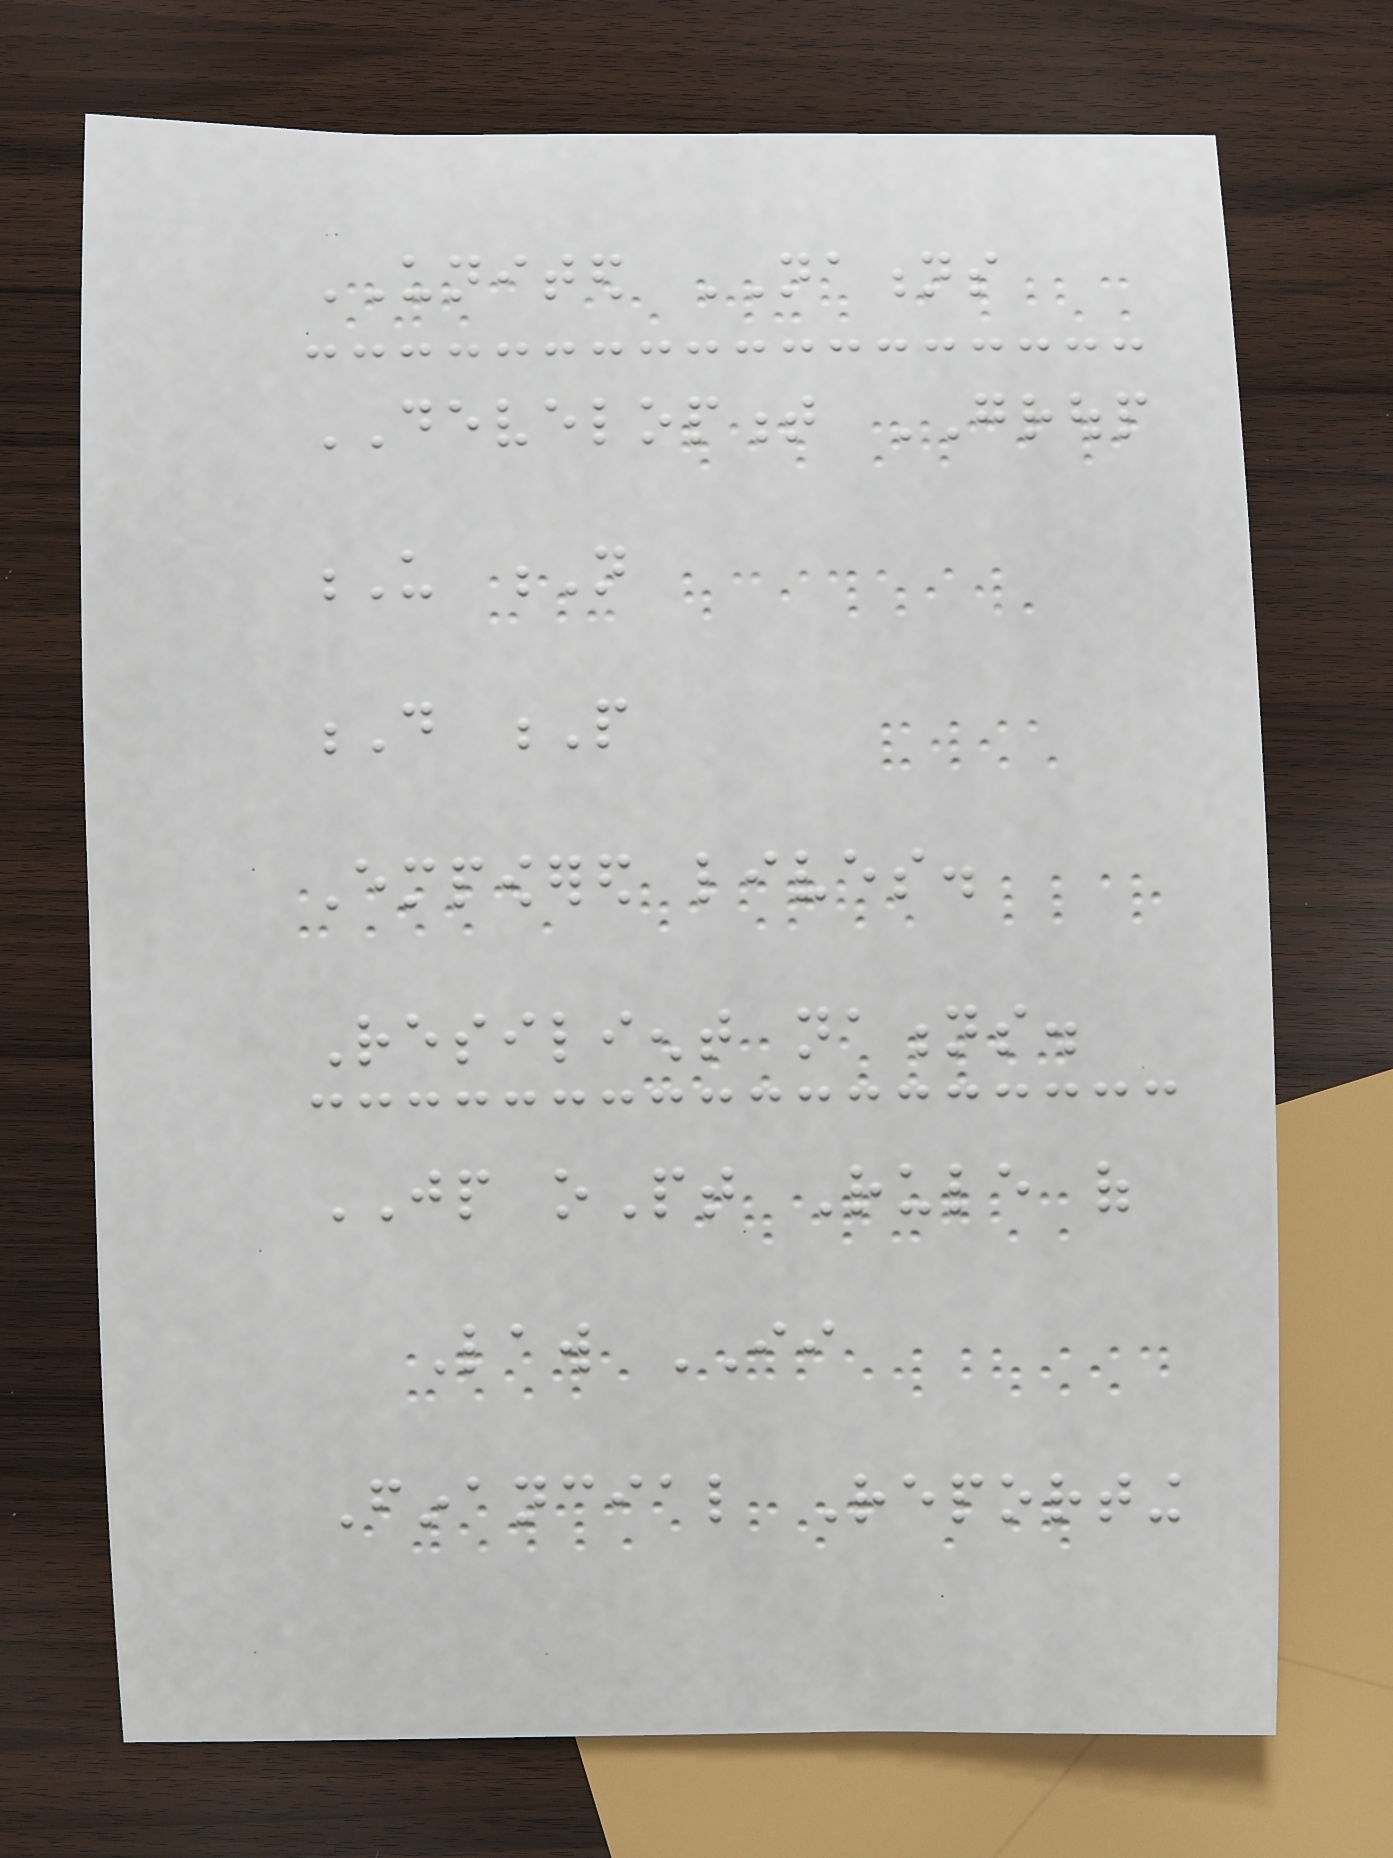UNITED NATIONS
DEVELOPMENT GROUP
U N
D P
Empowered lives.
Resilient nations.
JP oPt Rule of
Law II
Financial Reporting
